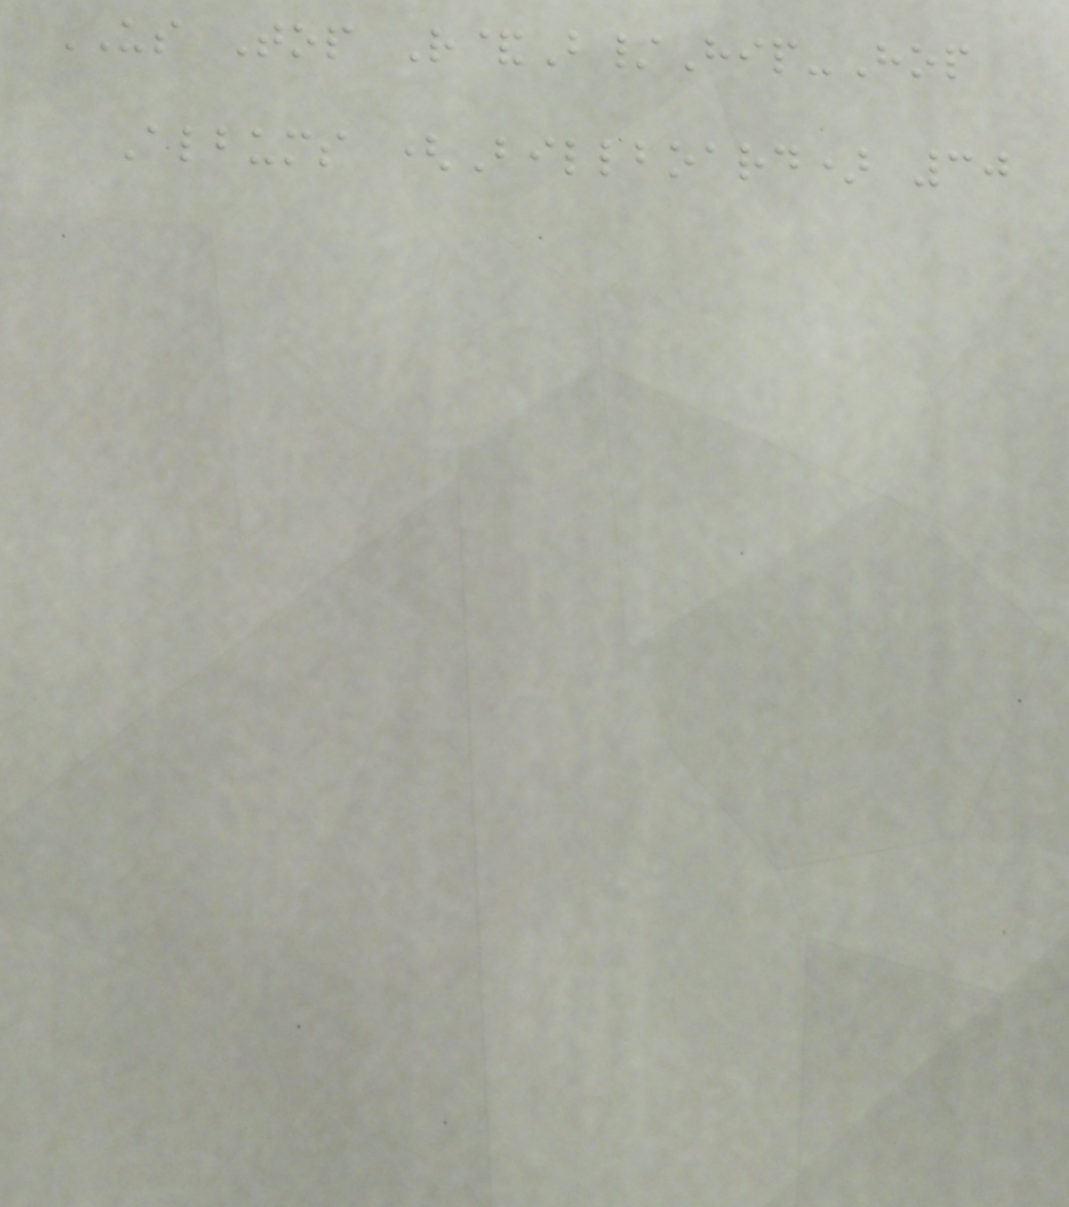US Top R&B/Hip-Hop
Albums (Billboard) 30
